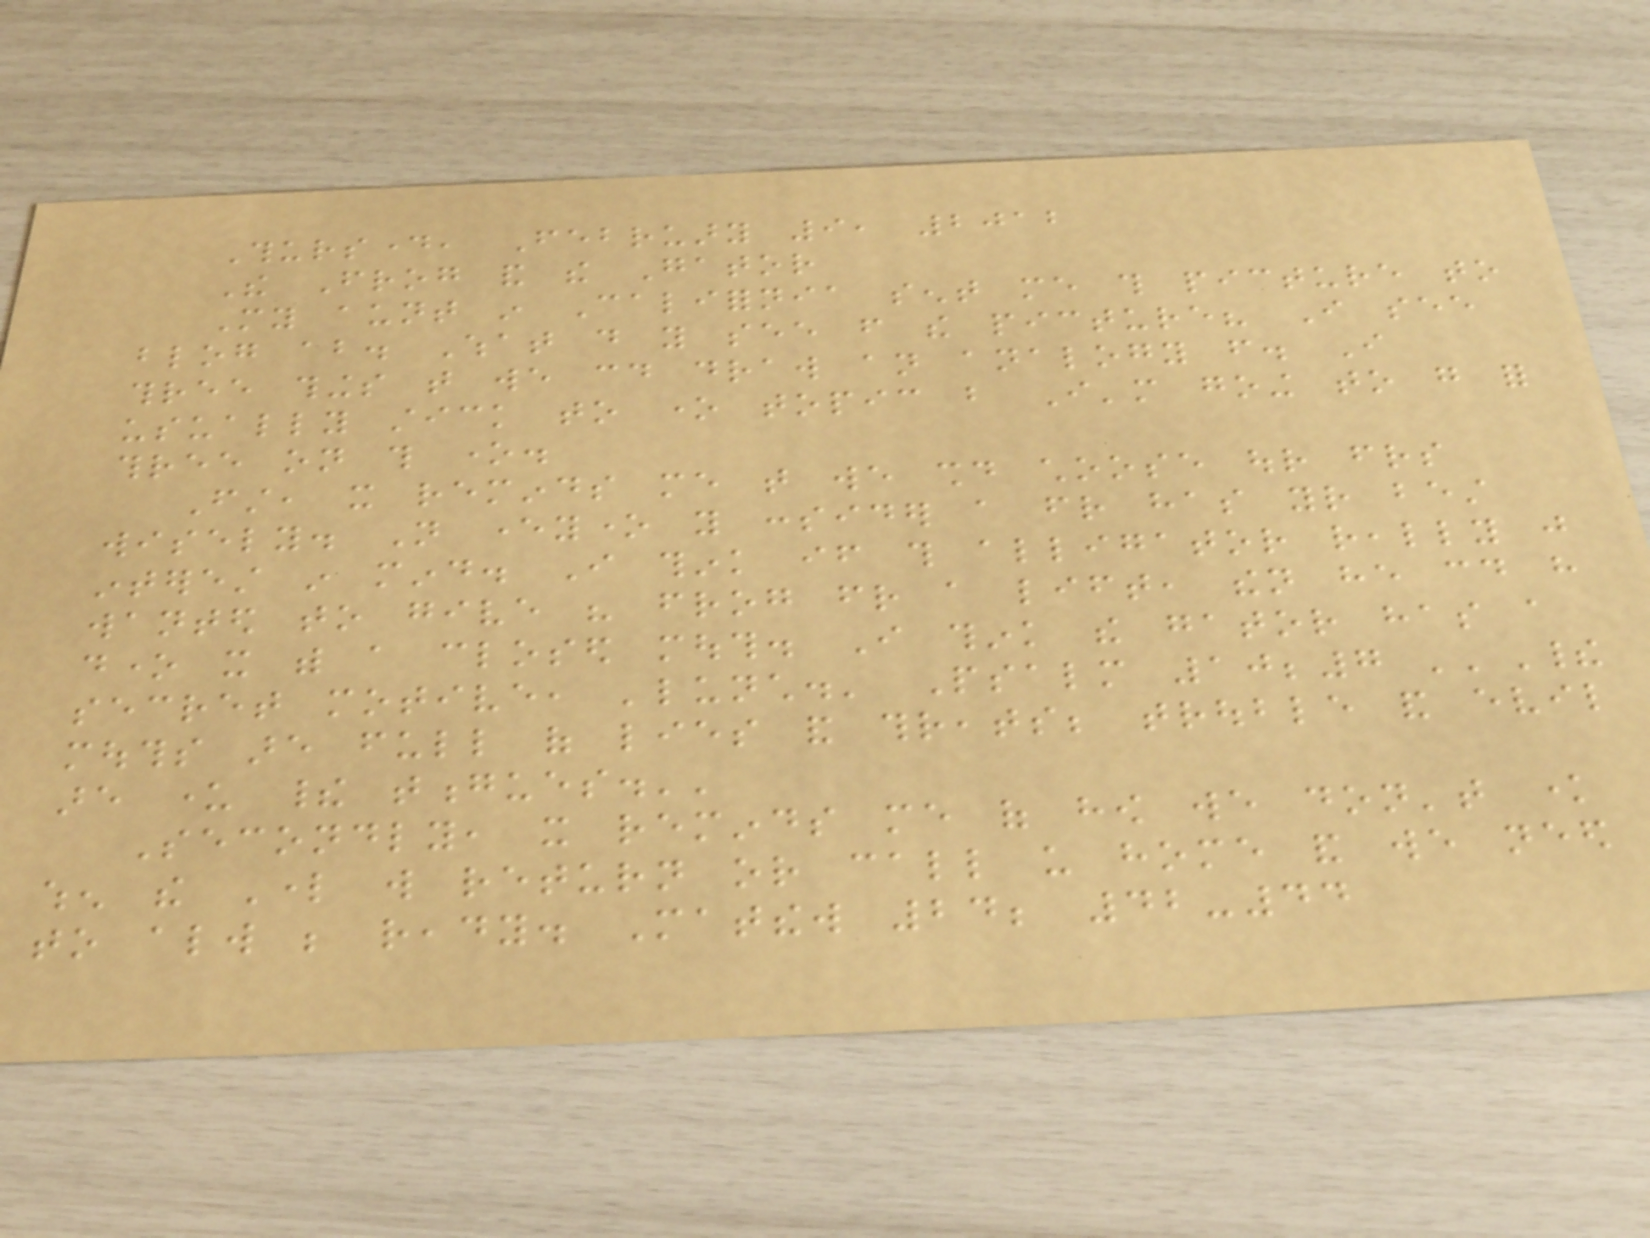Thursday, February 9, 2012
The Frog and the Gator
My aunt in California sent me this picture to
blog about. What do you see from the picture? I see
three things that we could draw an analogy from. I
usually stick to one topic but I'm going to go for
three on this one.
First, it reminds me that we should choose our friends
wisely. Not everyone you consider a friend has your best
interest in mind. I think if this alligator really just
wanted to give his frog friend a lift, then he could have
done it with a closed mouth. I think the gator has a
secret motive, 'lunch.' Psalm 10;7 ''Their
mouths are full of lies and threats; trouble and evil
are under their tongues.''
Secondly, it reminds me of how we don't know
when the Lord will return or call us home and we need
to always be ready. Matthew 24; 42-44
